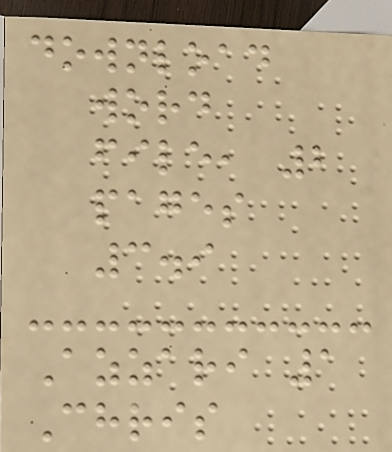download
word
file, 2
pages
3.9
Azzari 1
Chris
